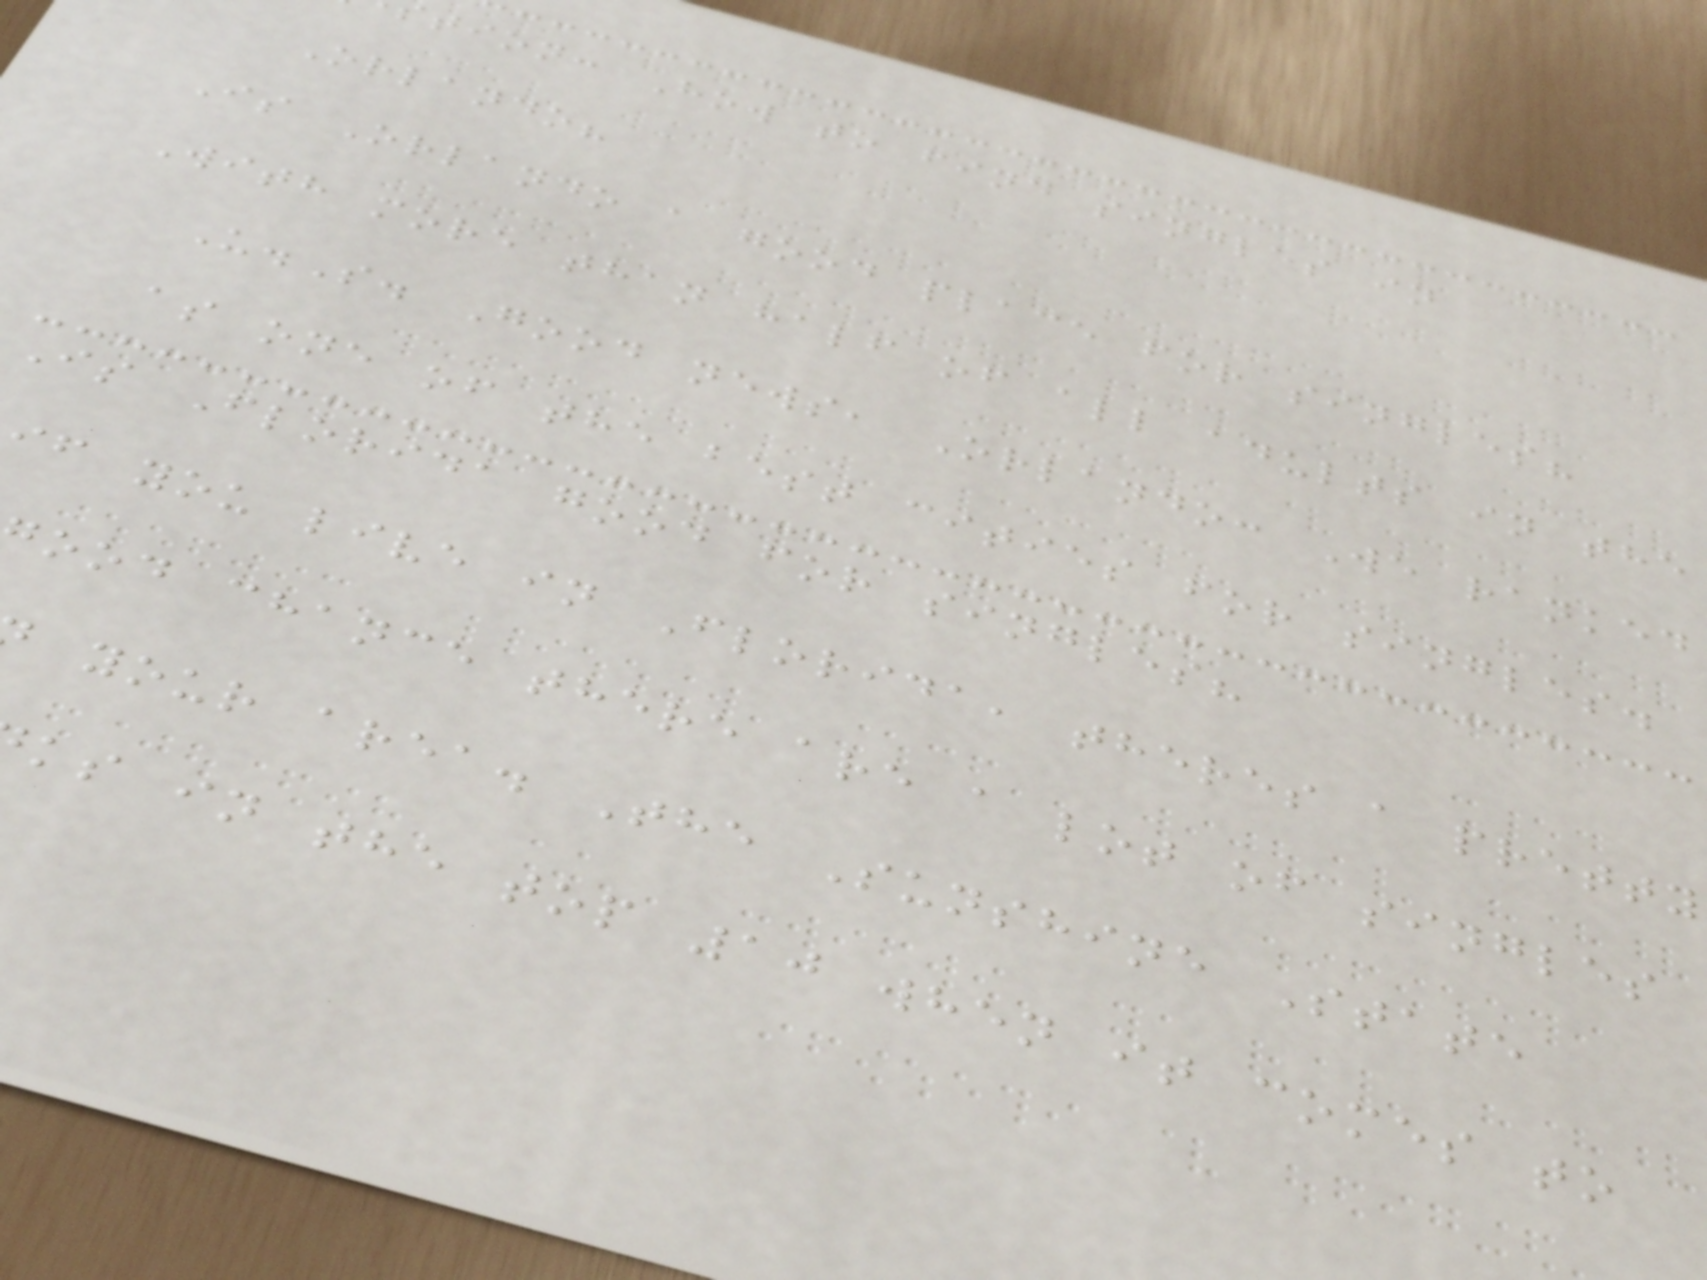tion: How to find singles in
Orlando?
Is Orlando a good place for singles?
With more than half of all adults in the
U.S. Good news, Orlando: We ranked
as one of the best cities for singles.
Is Florida good for singles?
if you live in Florida, theres a pretty
ood chance there are a lot of singles
your area. The Sunshine State
ks in the top 10 when it comes to
